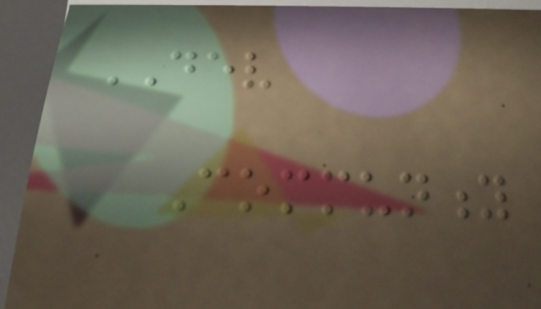DEV
Community
